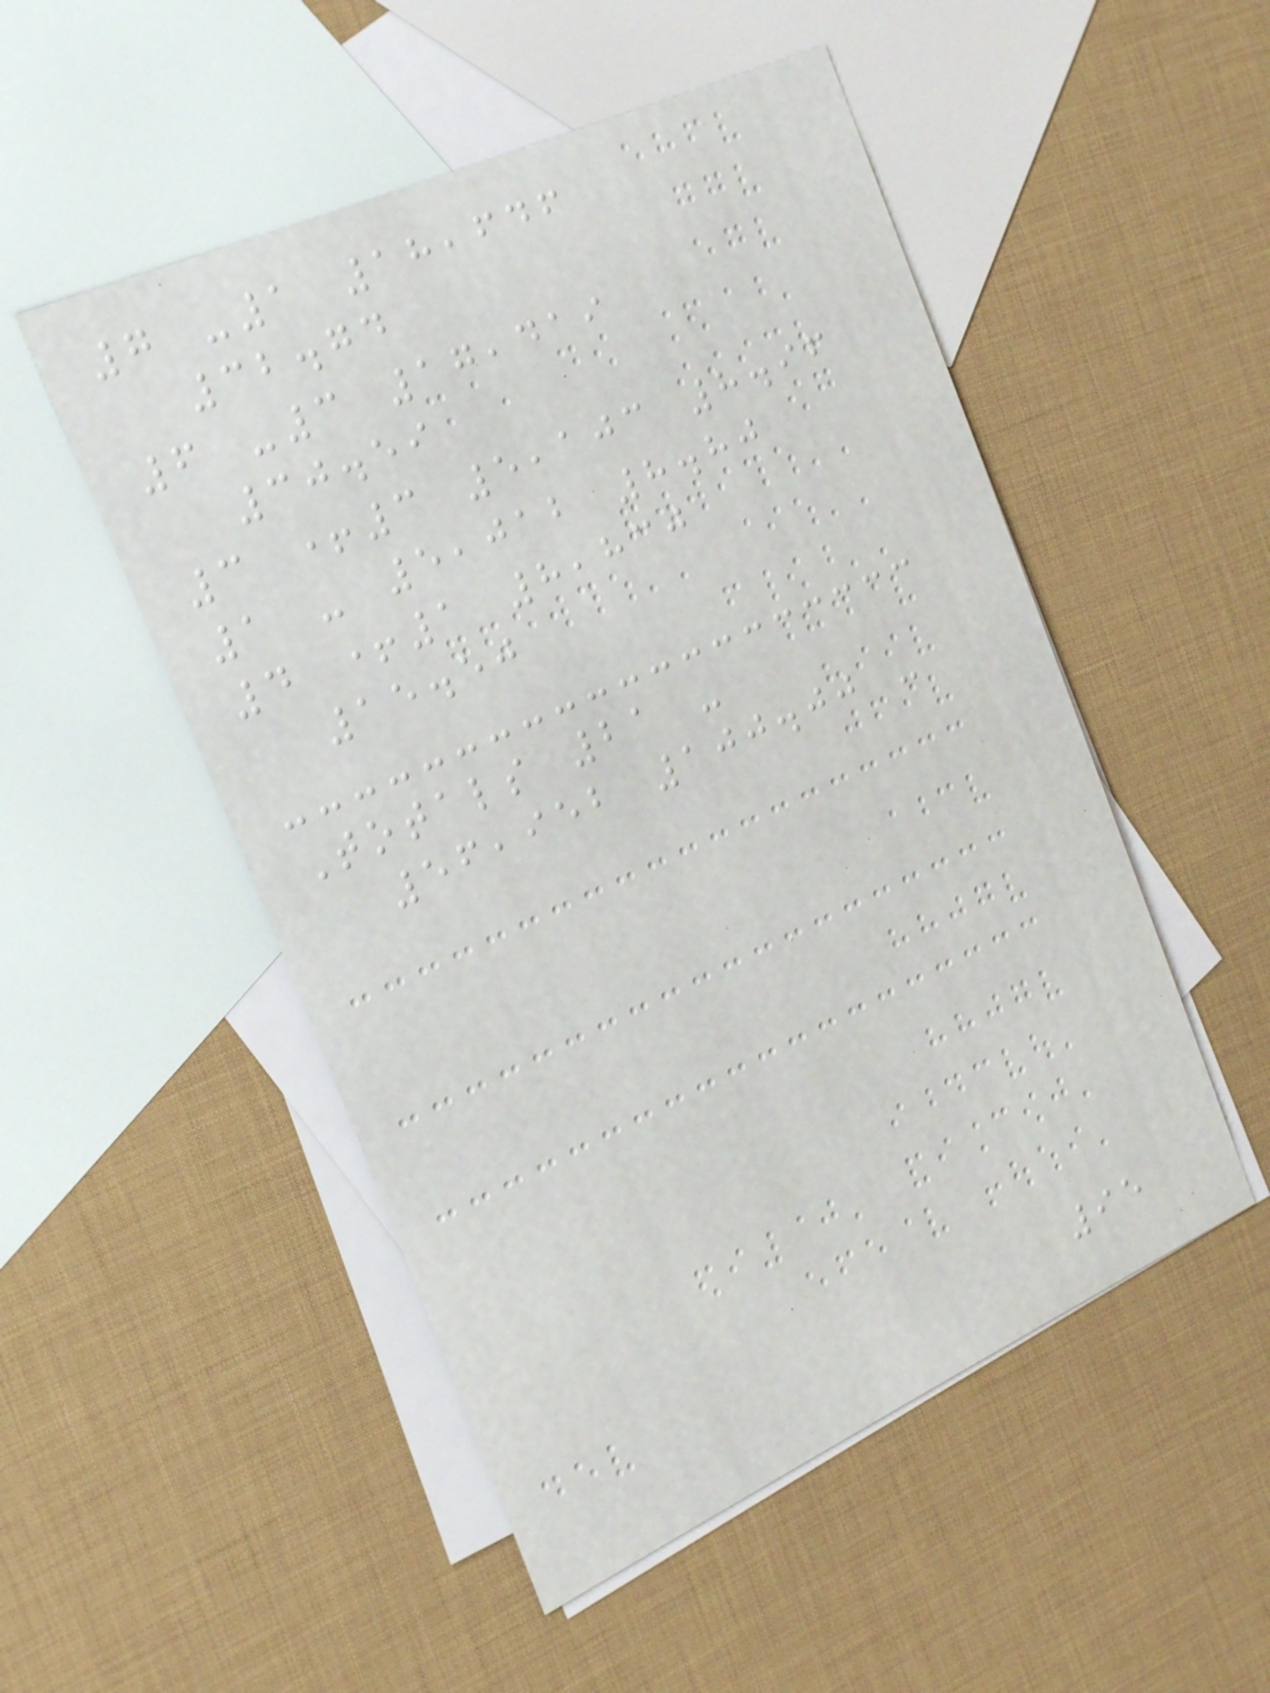7 -1 18,646
32.74
6 -3 17,419
30.59
3 +3 5,103 8.96
1 - 5,012 8.80
4 +1 8,830
15.50
Totals 21 -
56,952 100.00 -
95
